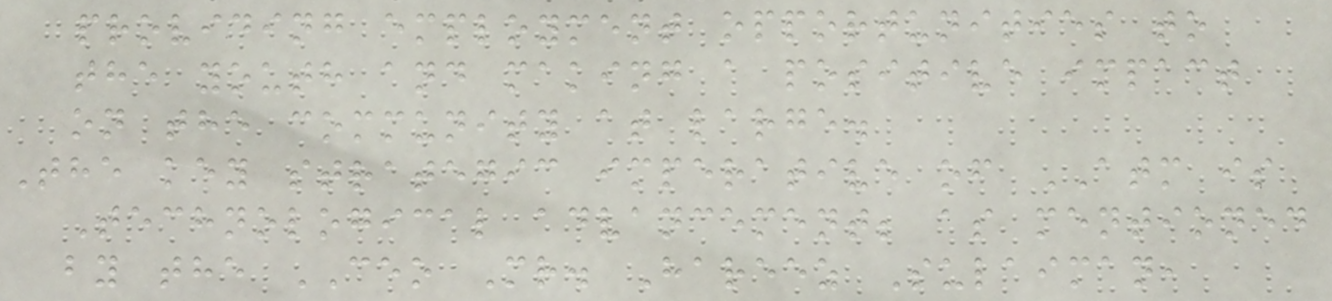providing employment opportunities to
the youth and making a positive impact
on the community at large.
The key strategic imperative of ATM is
Technological advancement; as mentioned
by the CEO Mr. Hareez Sulaiman,
